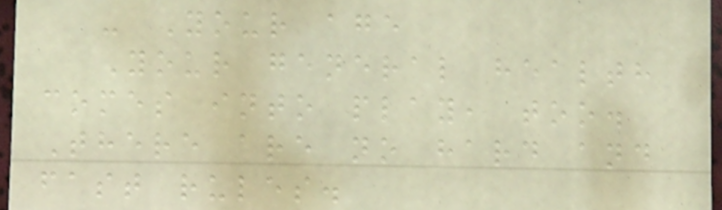- Your age
Your general health
comes into play, too.
There are no hard and
fast rules.
